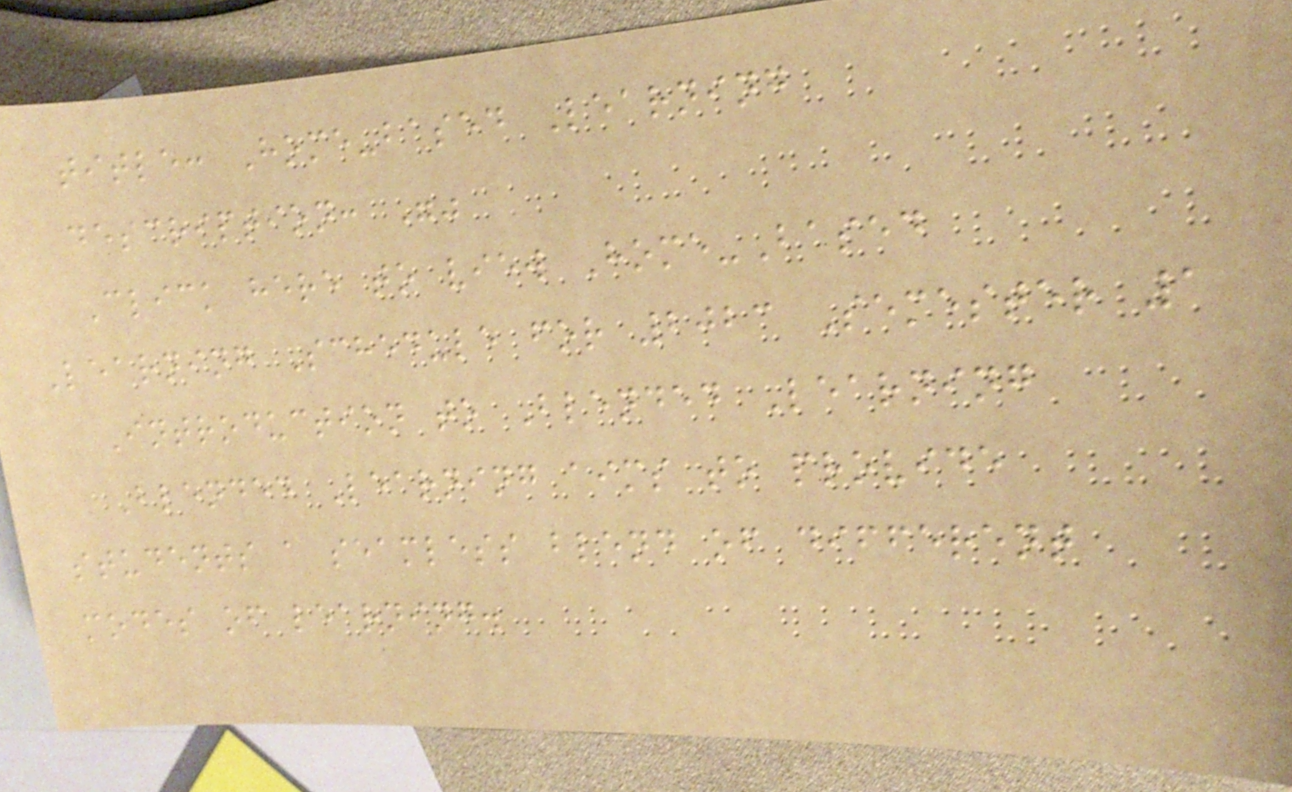title: Home-based Learning
description: ""
Click here to view Home-Based
Learning Schedule for 2023 Semester 1
Introduction to Blended Learning
Blended Learning aims to provide
students a seamless blend of different
modes of learning.
